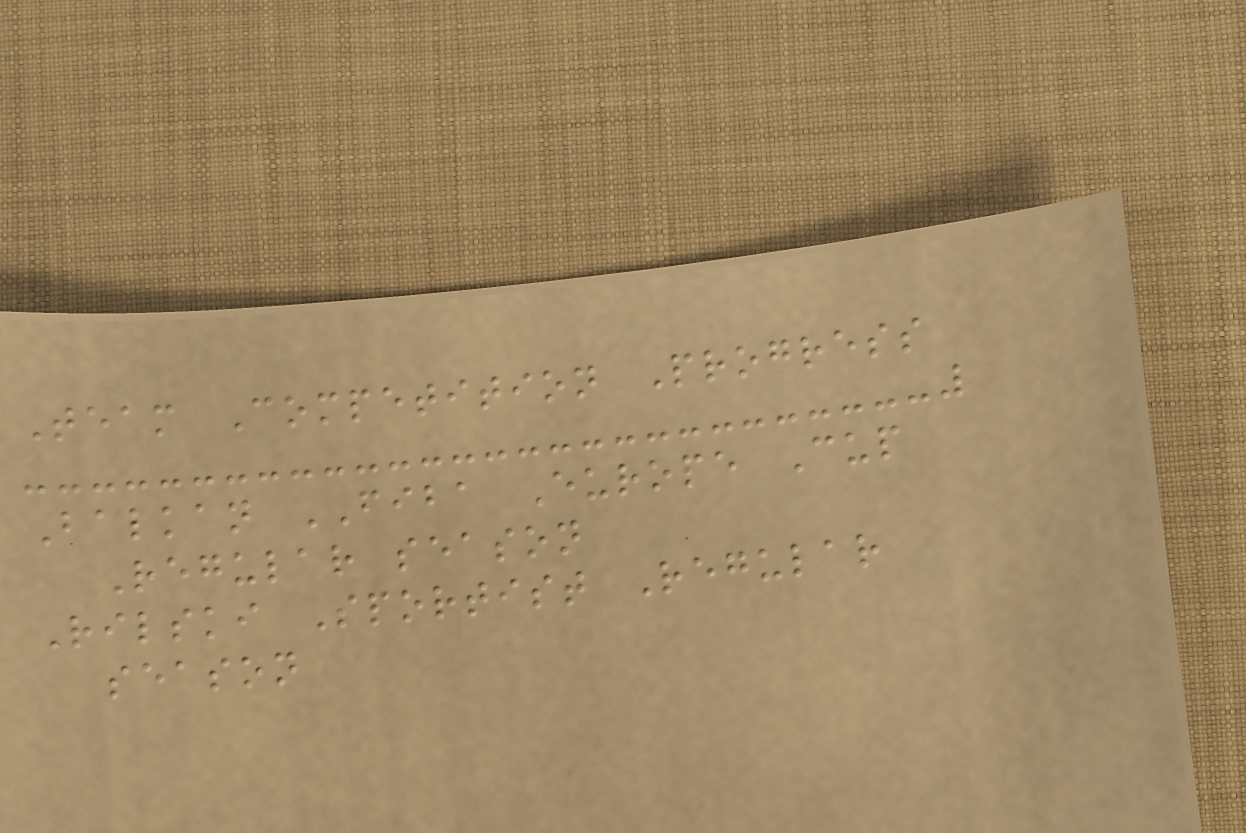Team Competition Progress
Balkan FIBA Europe Cup
Regular season
Rilski Sportist Regular
season
